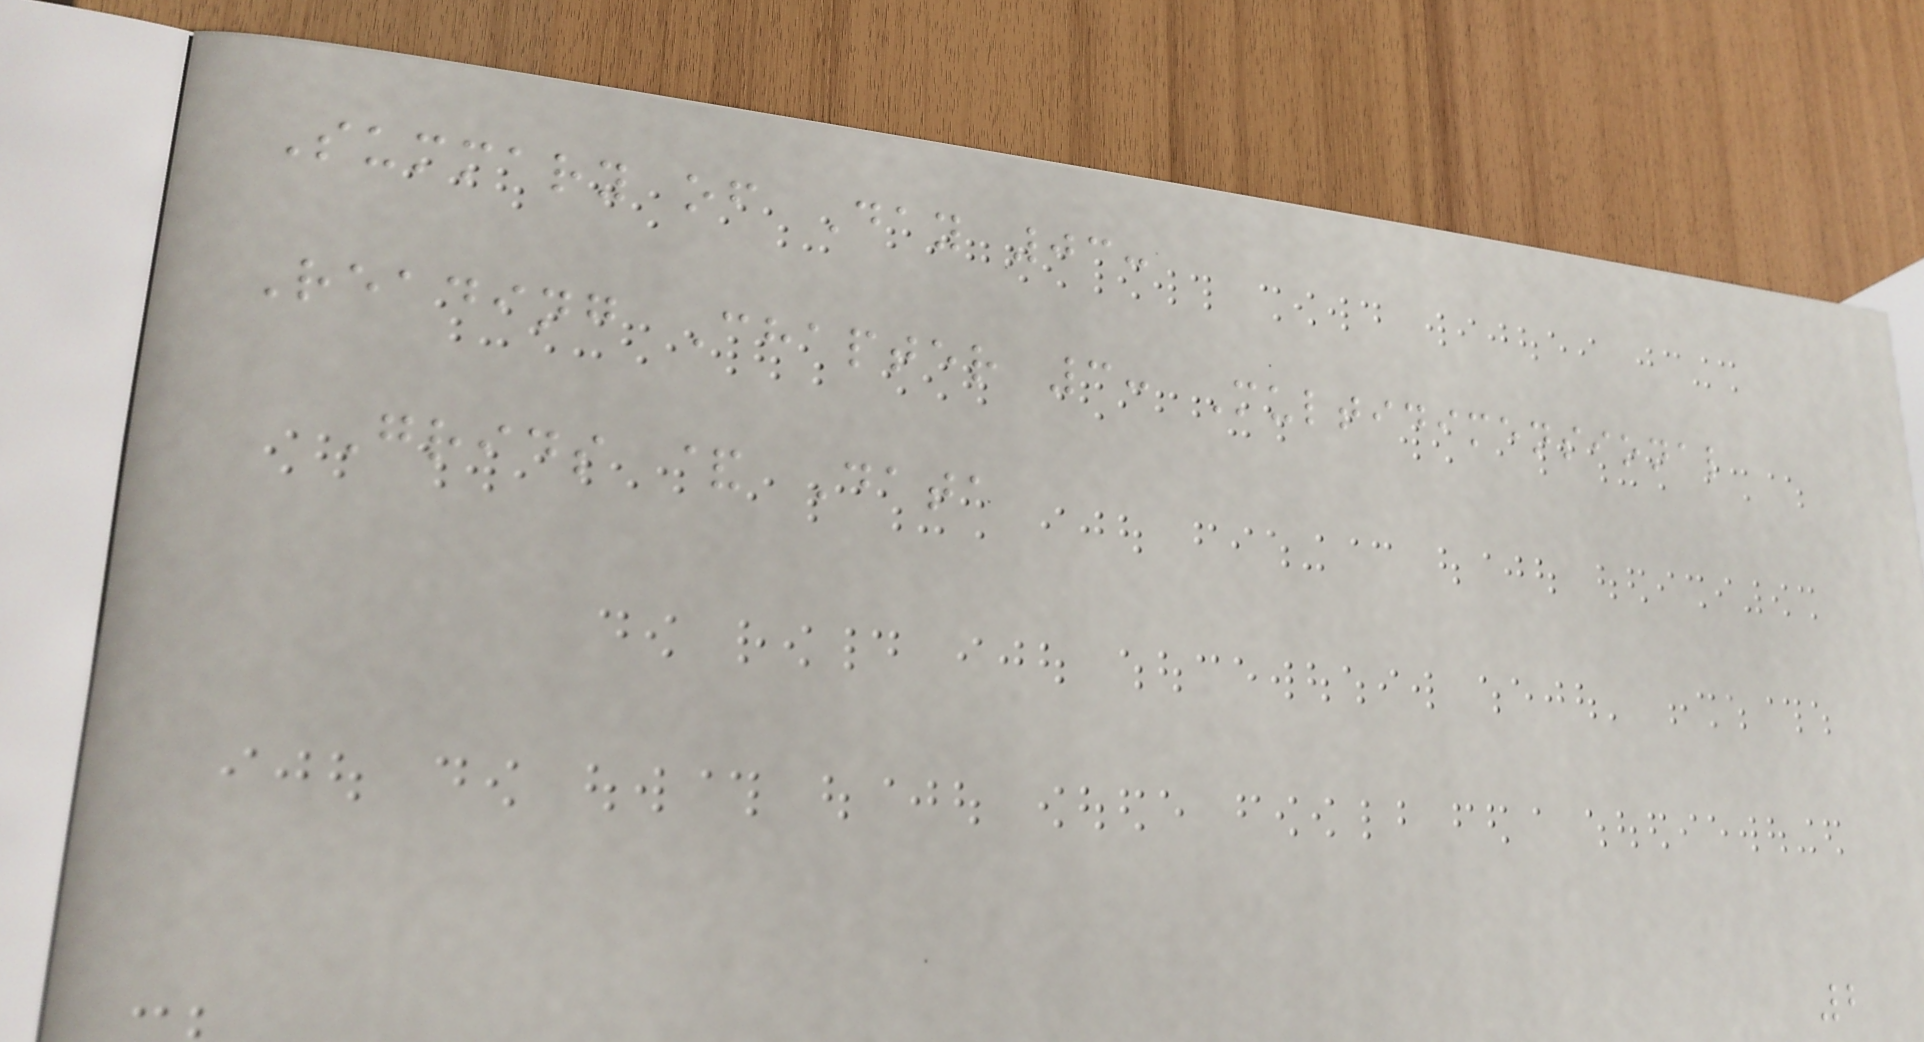Summary of Day 03:
Reading Chapter 3: Multidimensional
Grids & Data
2
